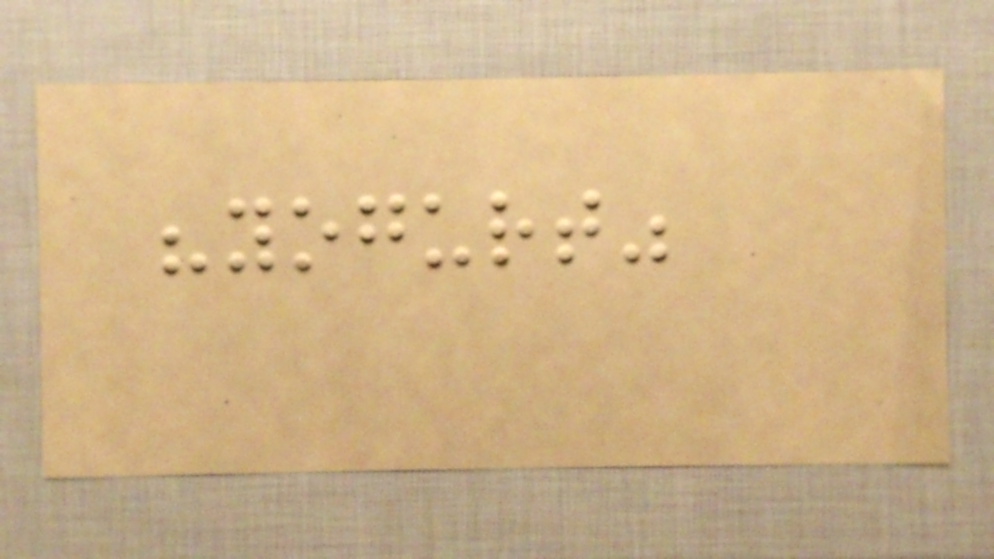"yogurt"
